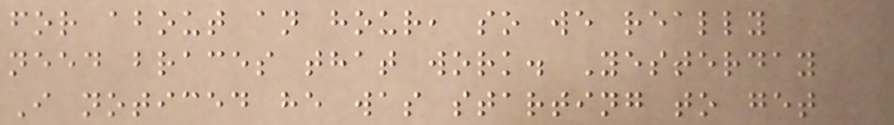for about an hour, so we really
need braces that work. Yesterday
I noticed he was starting to get
